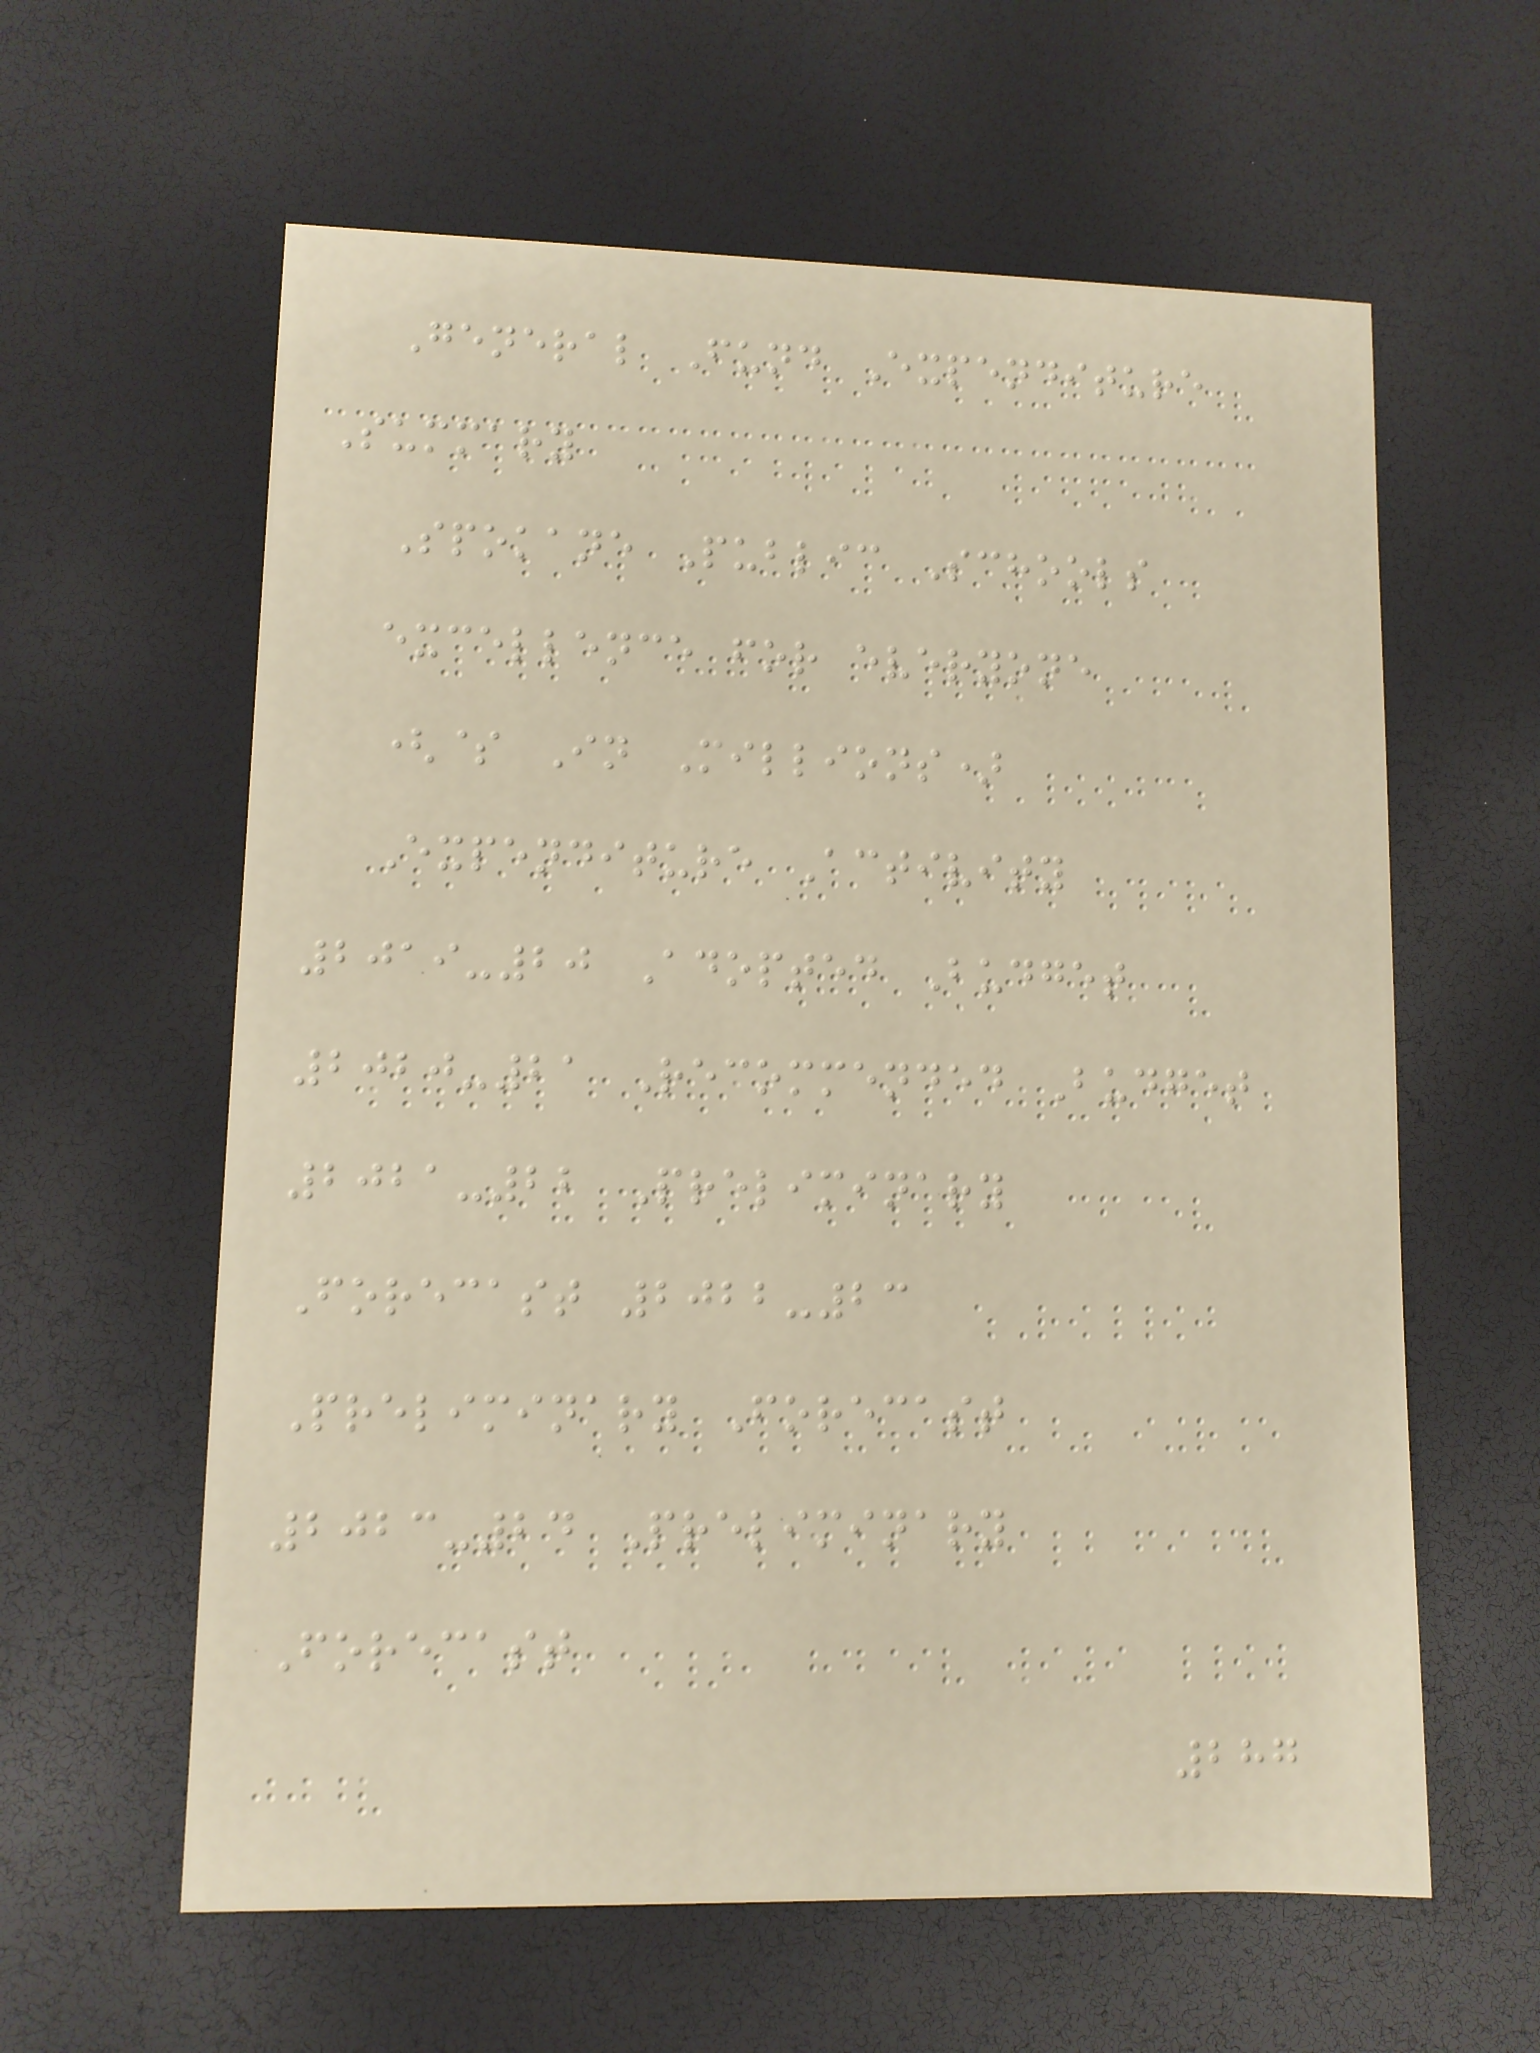General Fund Expenditure
Summary
Spokane Public Schools
excellence for everyone
($ In Millions)
Expenditure Activity
2019-20 Adopted Budget
2020-21 Recommended Budget
2021-22 Preliminary
Forecast 2022-23
Preliminary Forecast
2023-24 Preliminary
Forecast
287
